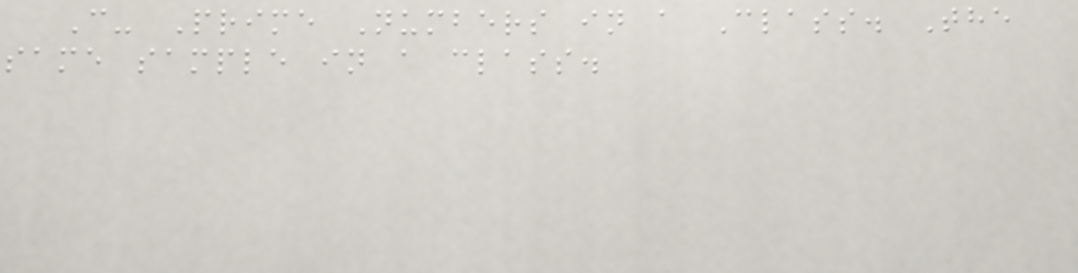C- Prime Numbers in a Class. The
same sample in a class.
